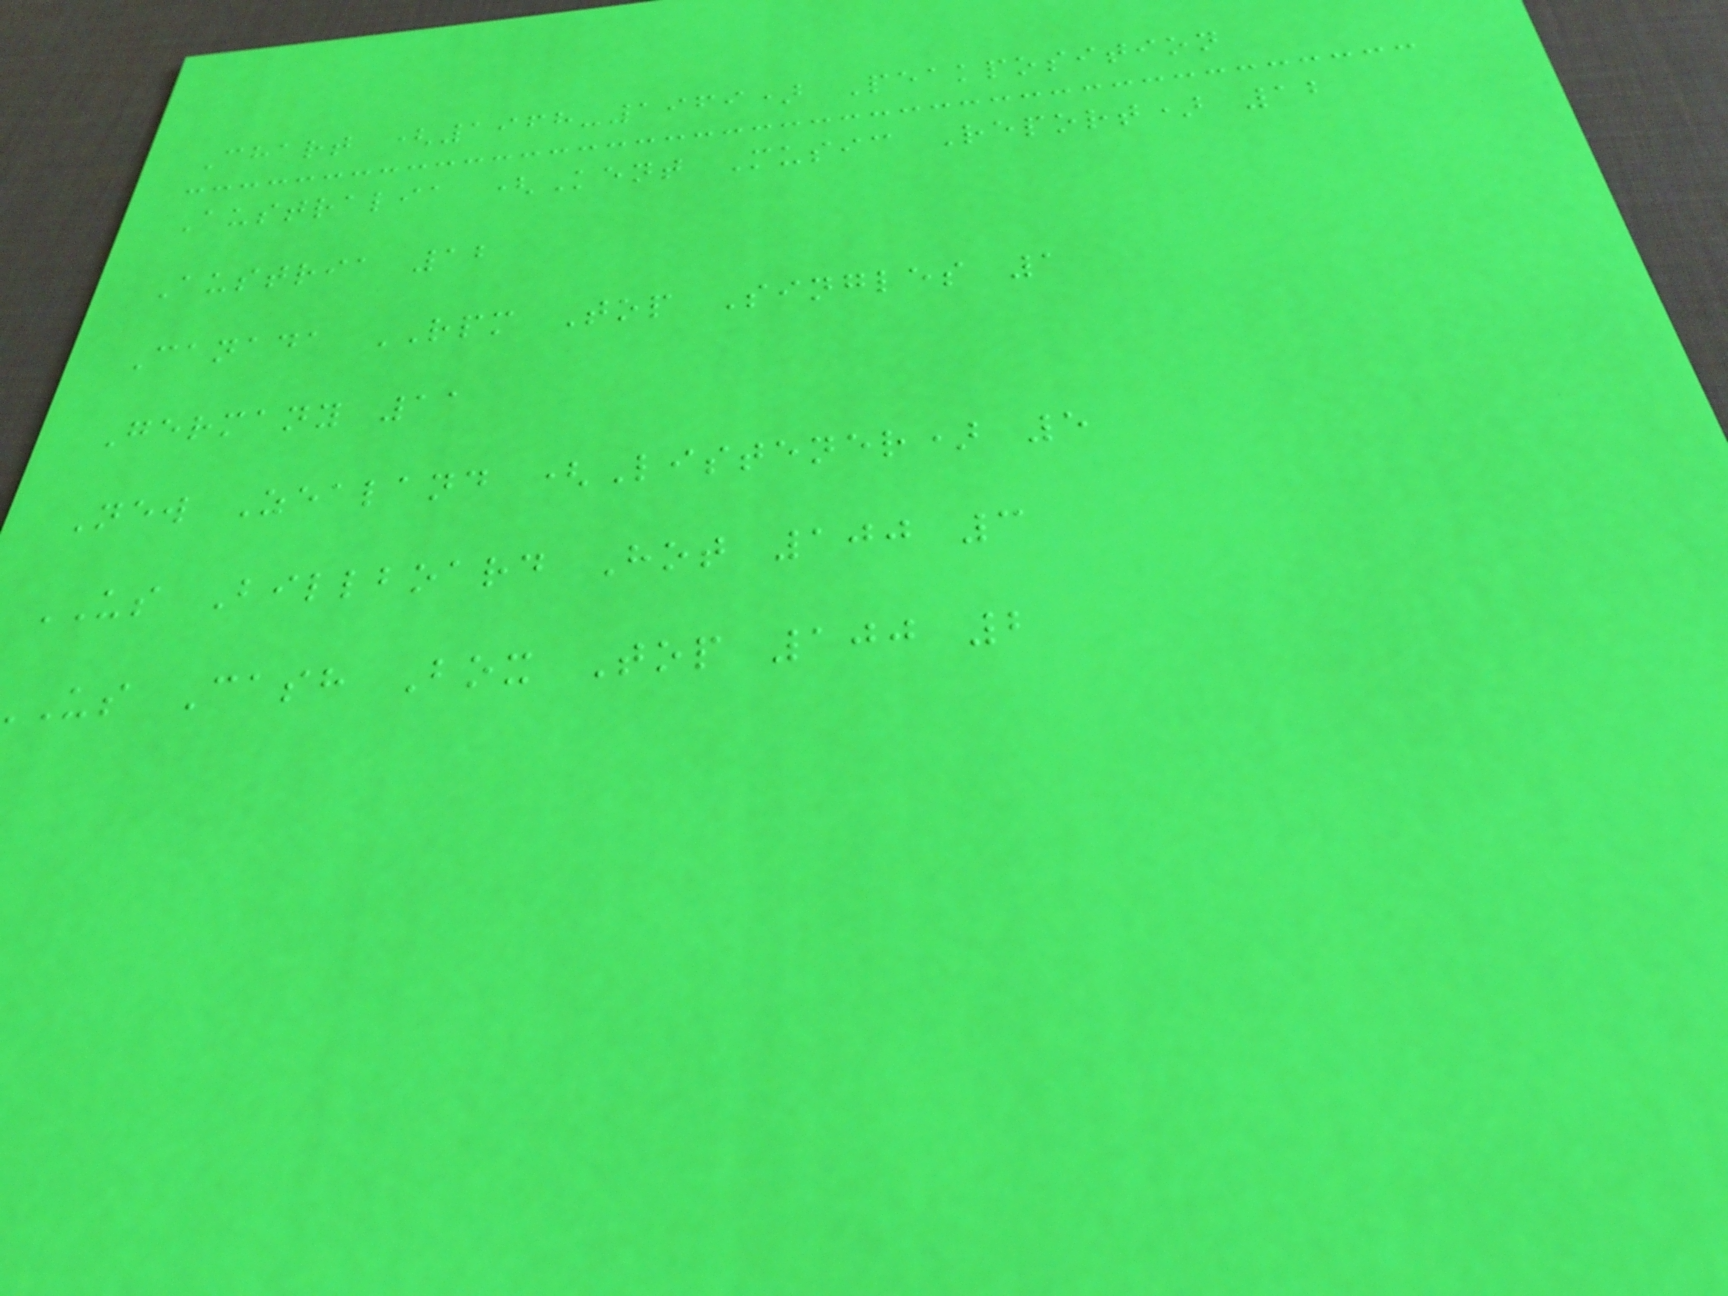Chart (1968-1969) Peakposition
Australia (Kent Music Report) 12
Austria 12
Canada RPM Top Singles 1
Germany 11
New Zealand (Listener) 5
US Billboard Hot 100 3
us Cash Box Top 100 2
